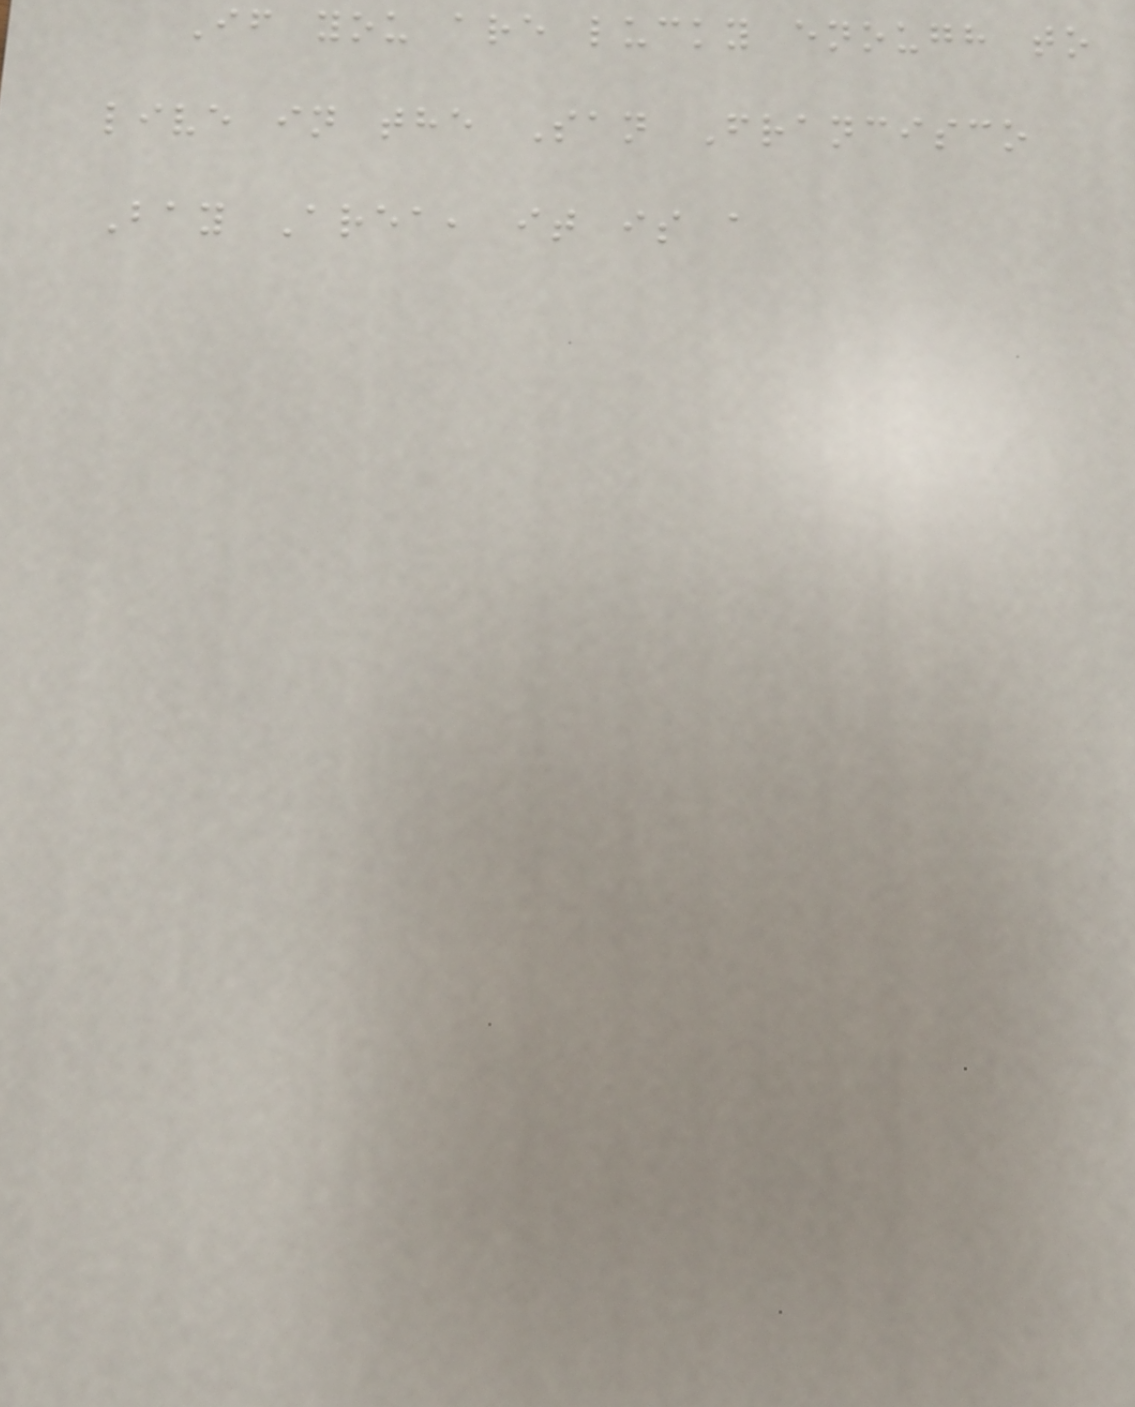If you are lucky enough to
live in the San Francisco
Bay Area, it is a
